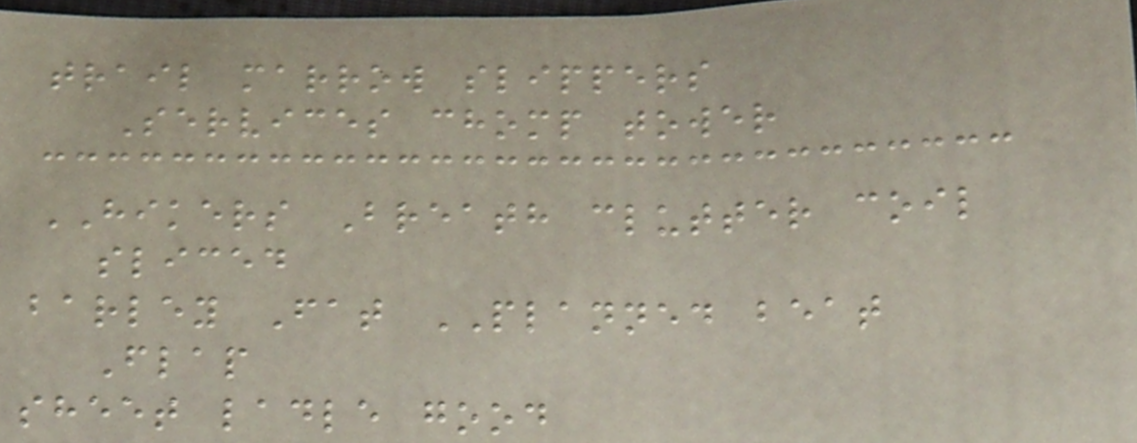trail marrow slippers
Services chomp tower
HIKERS Breath clutter coil
sliced
barley Fat PLANNED beat
Flap
sheet ladle good
